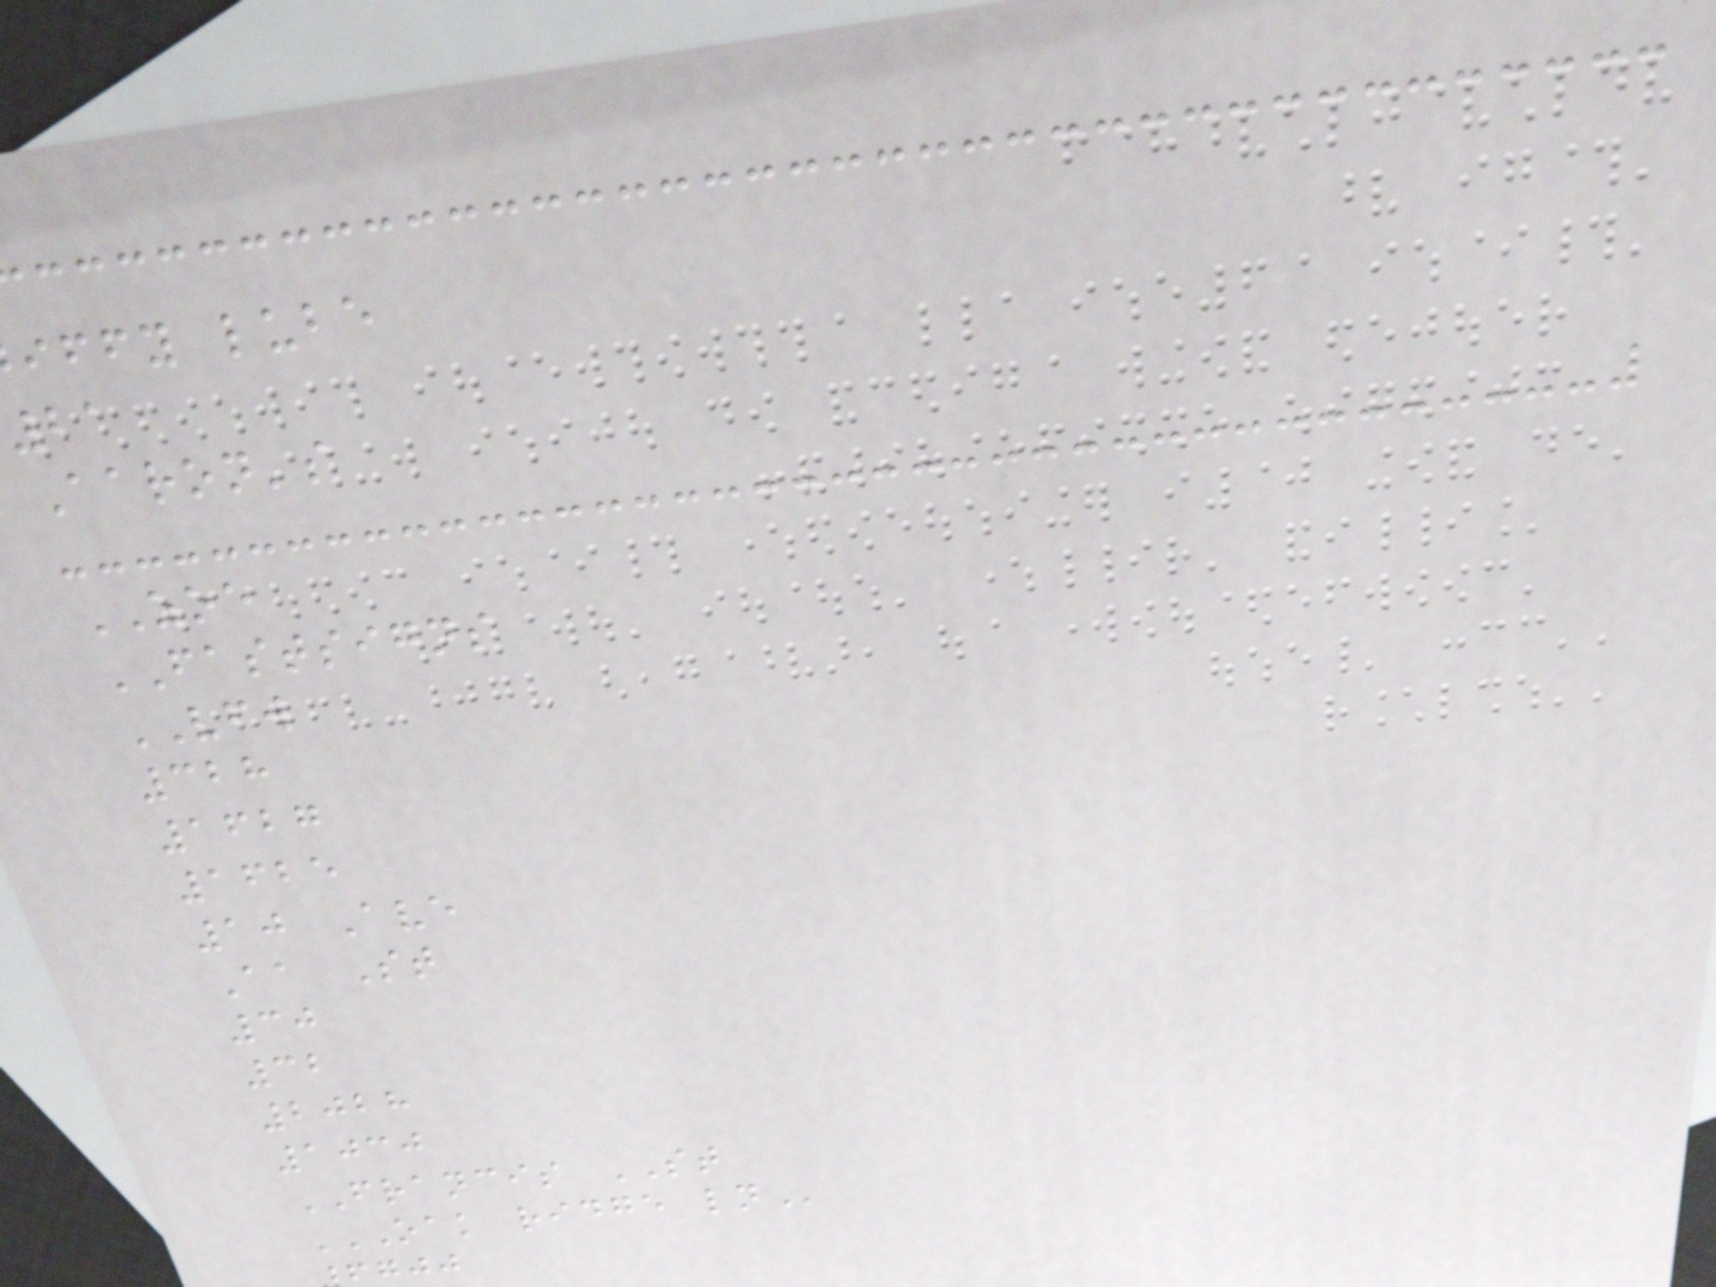iffy lube
21
Aaron's
ZOE
FASTSIGNS
VFW
328
1627
1625
10 Ave
Aa St
30
32
2028
1030
FRANCIS ST
OAK RIDGE LN
